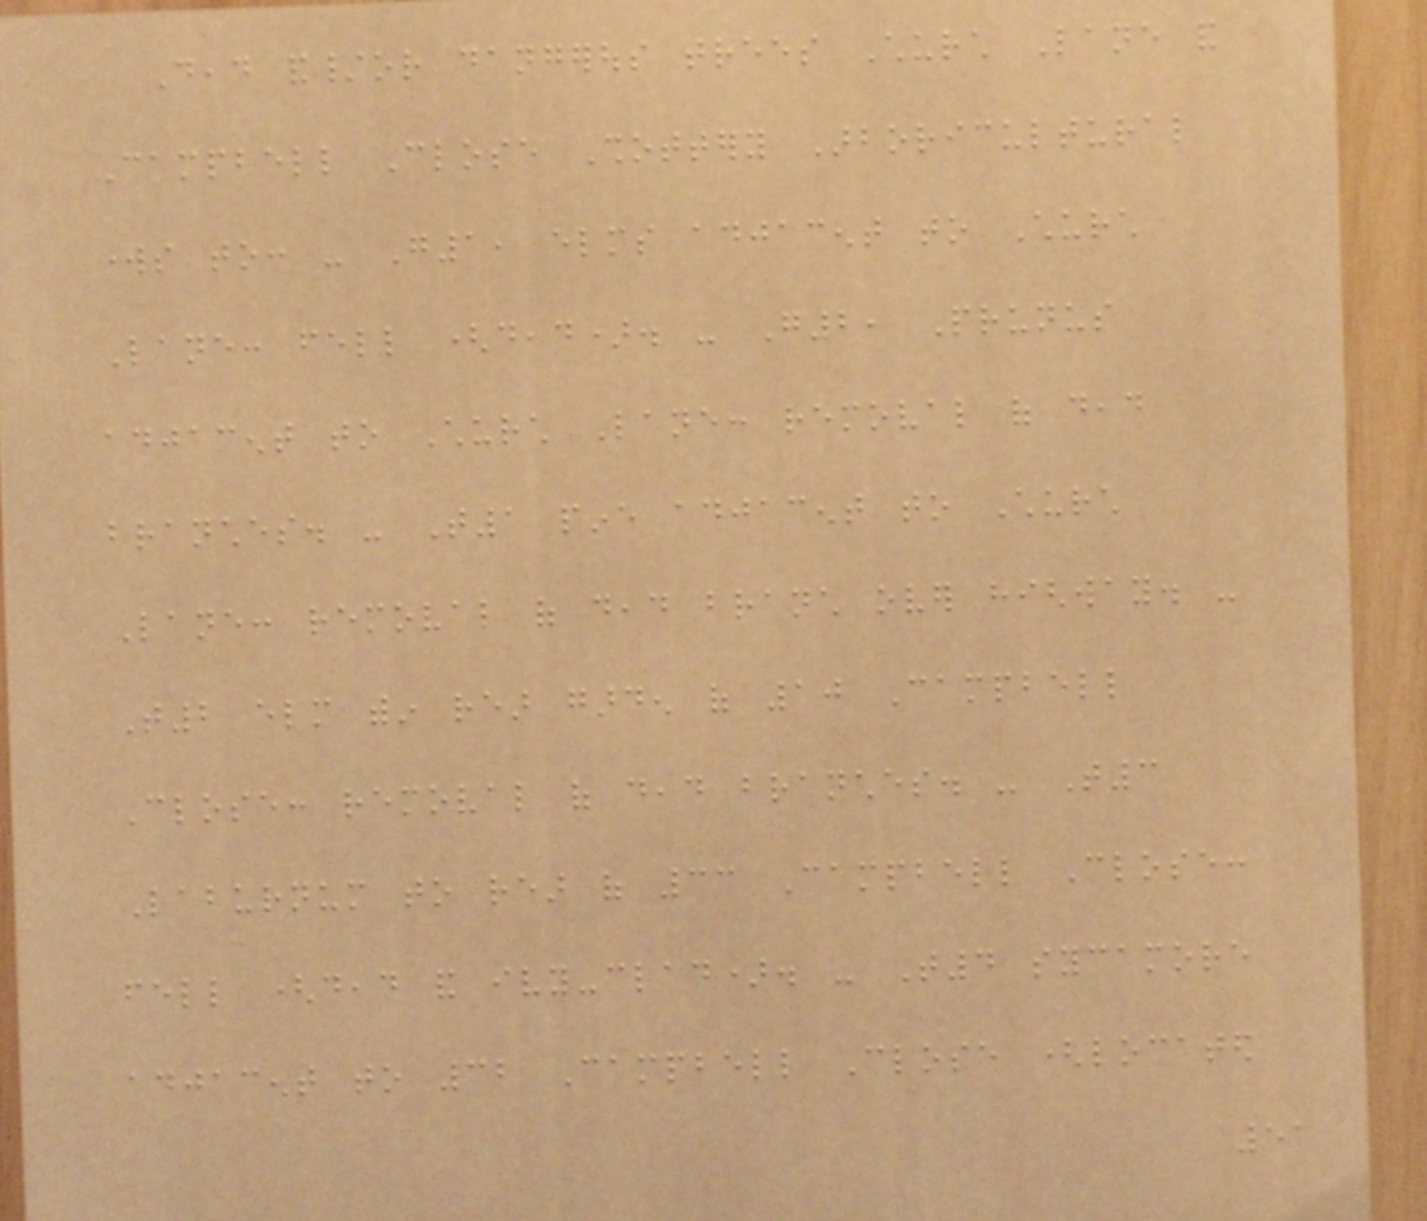Dead and/or dangerous trees Church Lane and
Campbell Close Shottery Arboricultural
works to: - G1, elms adjacent to Church
Lane: fell (dead). - G2, Prunus
adjacent to Church Lane: removal of dead
branches. - T1 pine adjacent to Church
Lane: removal of dead branch over highway. -
T2 elm within rear garden of 10 Campbell
Close: removal of dead branches. - T3
Laburnum to rear of 33 Campbell Close:
fell (dead and ivy-clad). - T4 sycamore
adjacent to 32 Campbell Close (located
51
